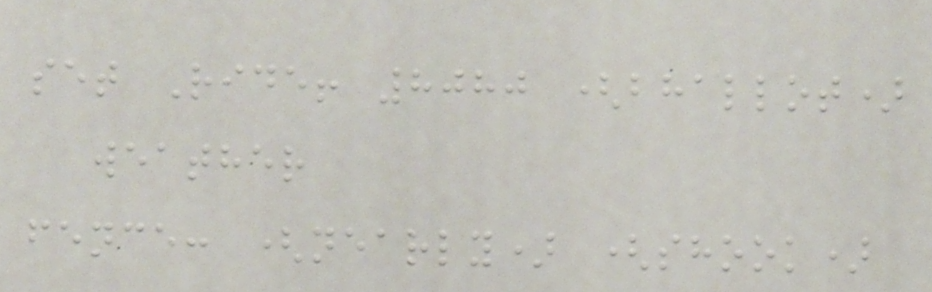set Ride! 8080 (bhallot)
weather
fence: (nearly) (shook)
